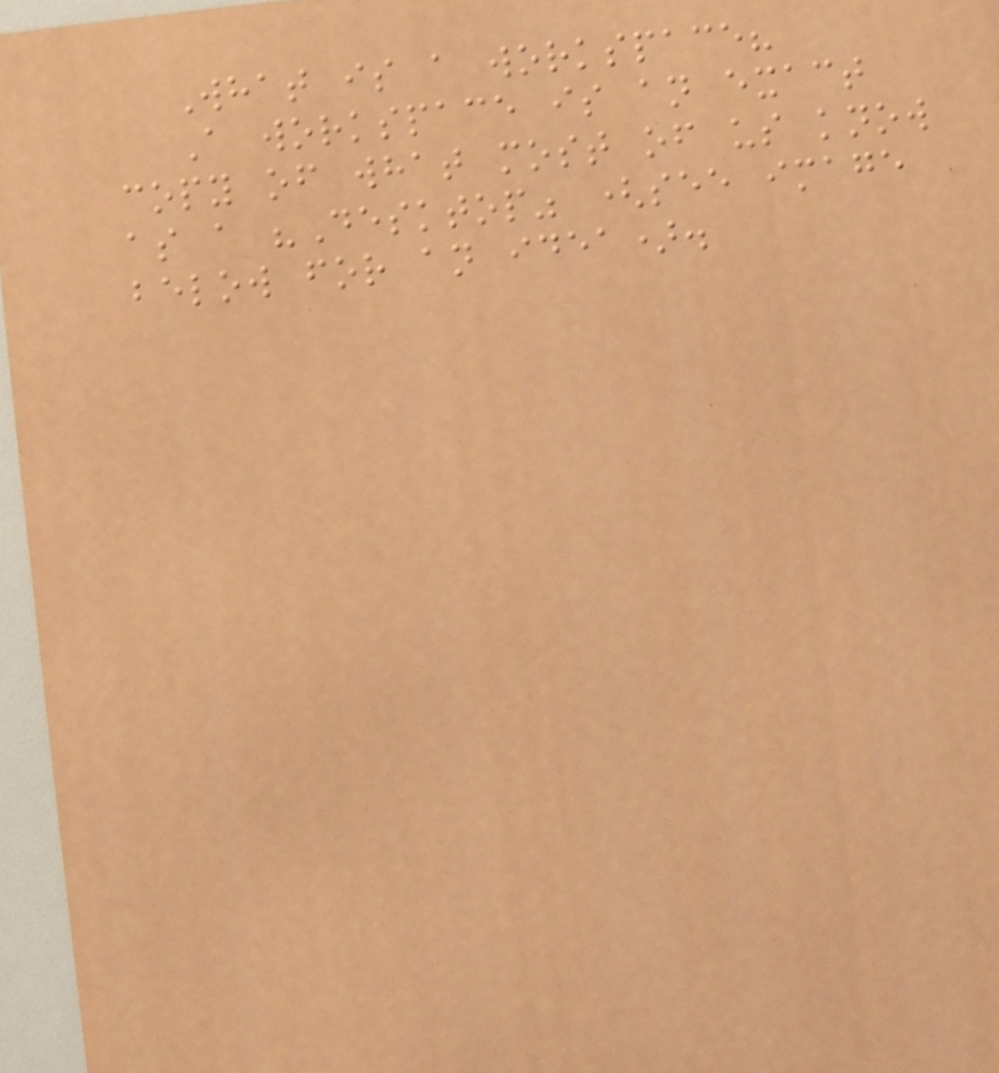What is a workspace?
A workspace is an exact
copy of what most of us know
as a "Desktop" (see image
below for an idea).
